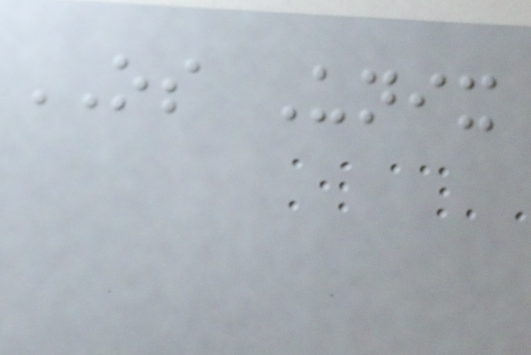OS Unix
